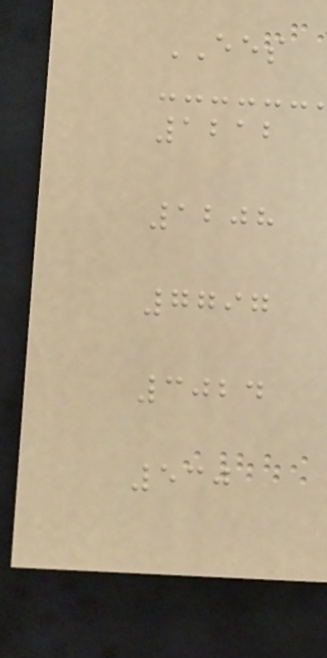EES
1212
1208
7797
3024
530
